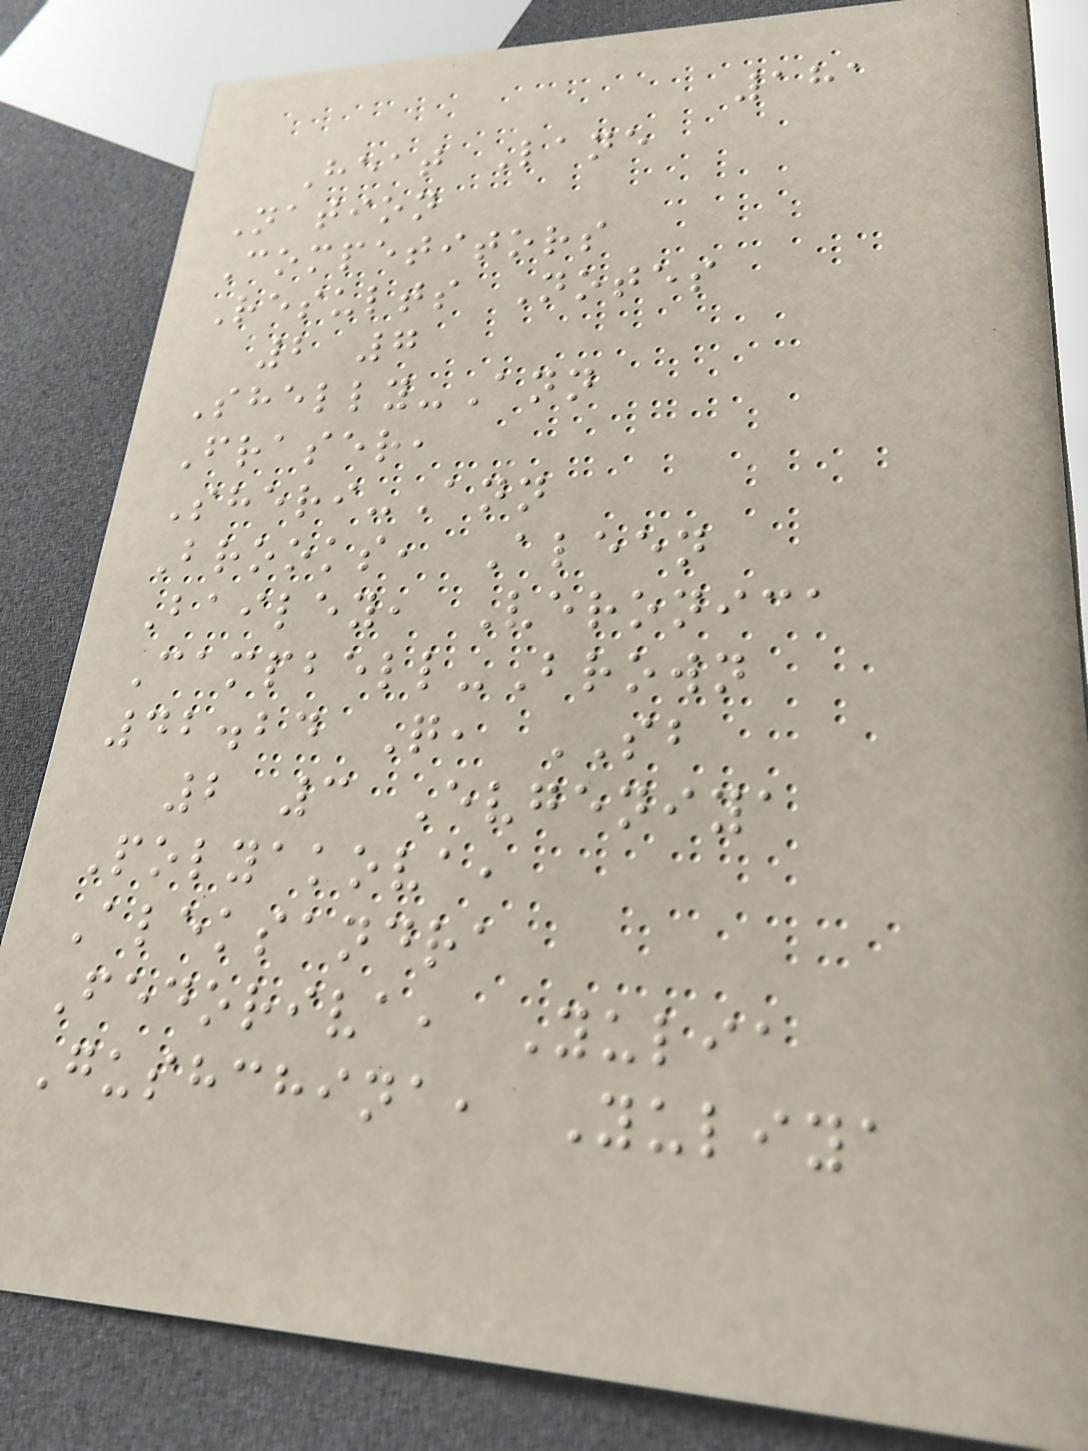181
Heat Lane
Nation
Competitors
Results Notes
2 7
Shelly-Ann
Fraser,
Sheri-Ann
Brooks, Aleen
Bailey, Veronica
Campbell-Brown
42.24 Q, SB
2 3 Evgeniya
Polyakova,
Aleksandra
Fedoriva, Yulia
Gushchina, Yuliya
